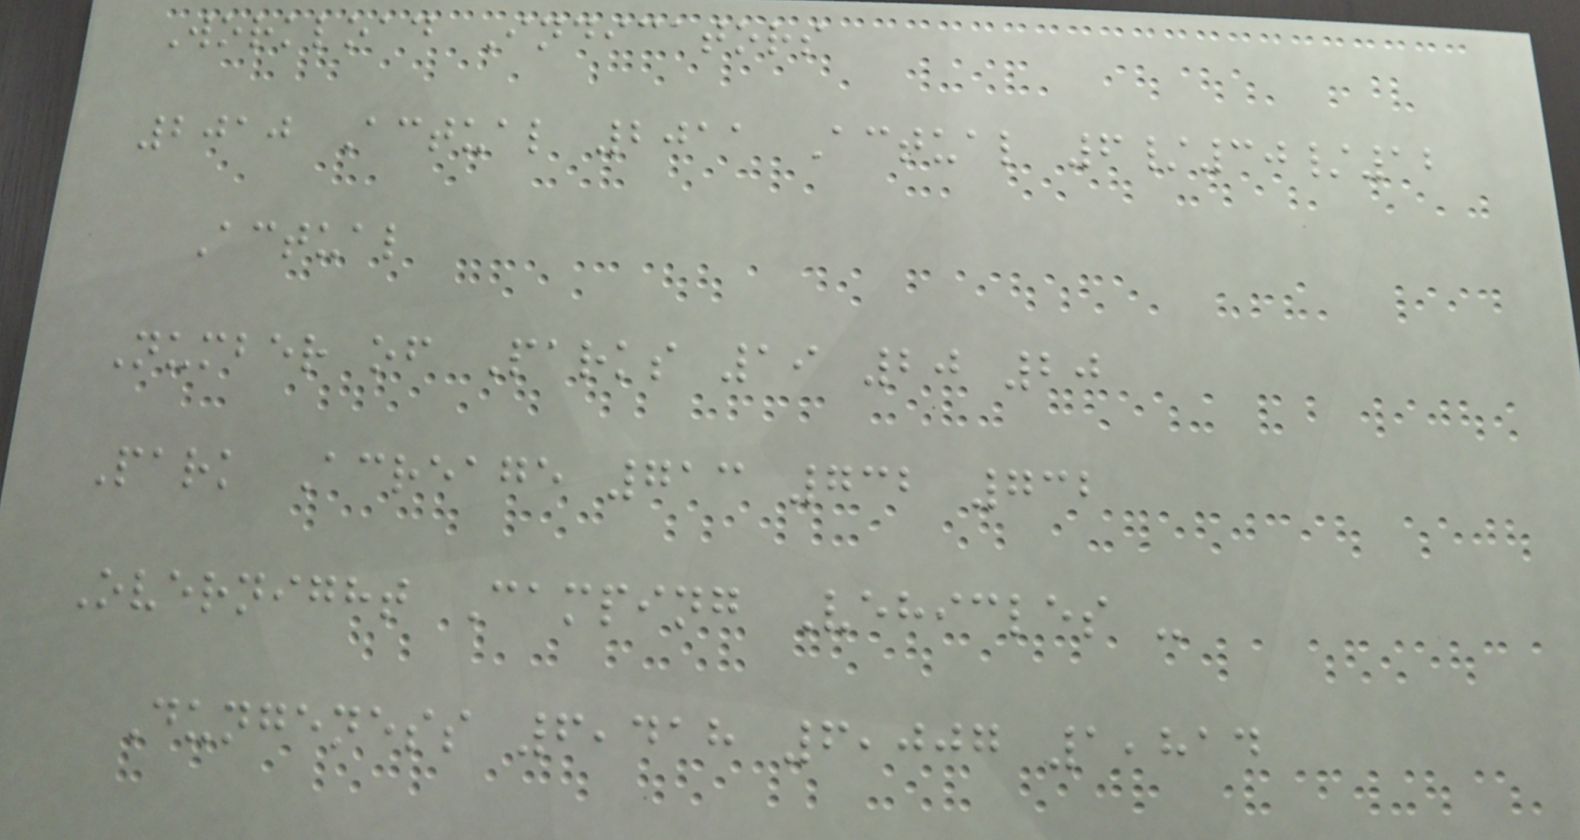Workload Indicators
2010 Actual 2011 Actual 6/30/12
Actual
Number of Parks 19 20 20
Park Acreage 713 732 732
Overnight Camping Vehicles -
Dungeness 6,418 6,007 1,814
